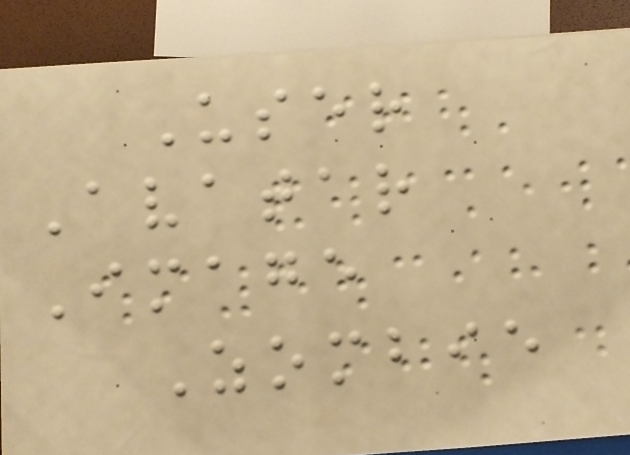User
Avatar
Image
Zombie
